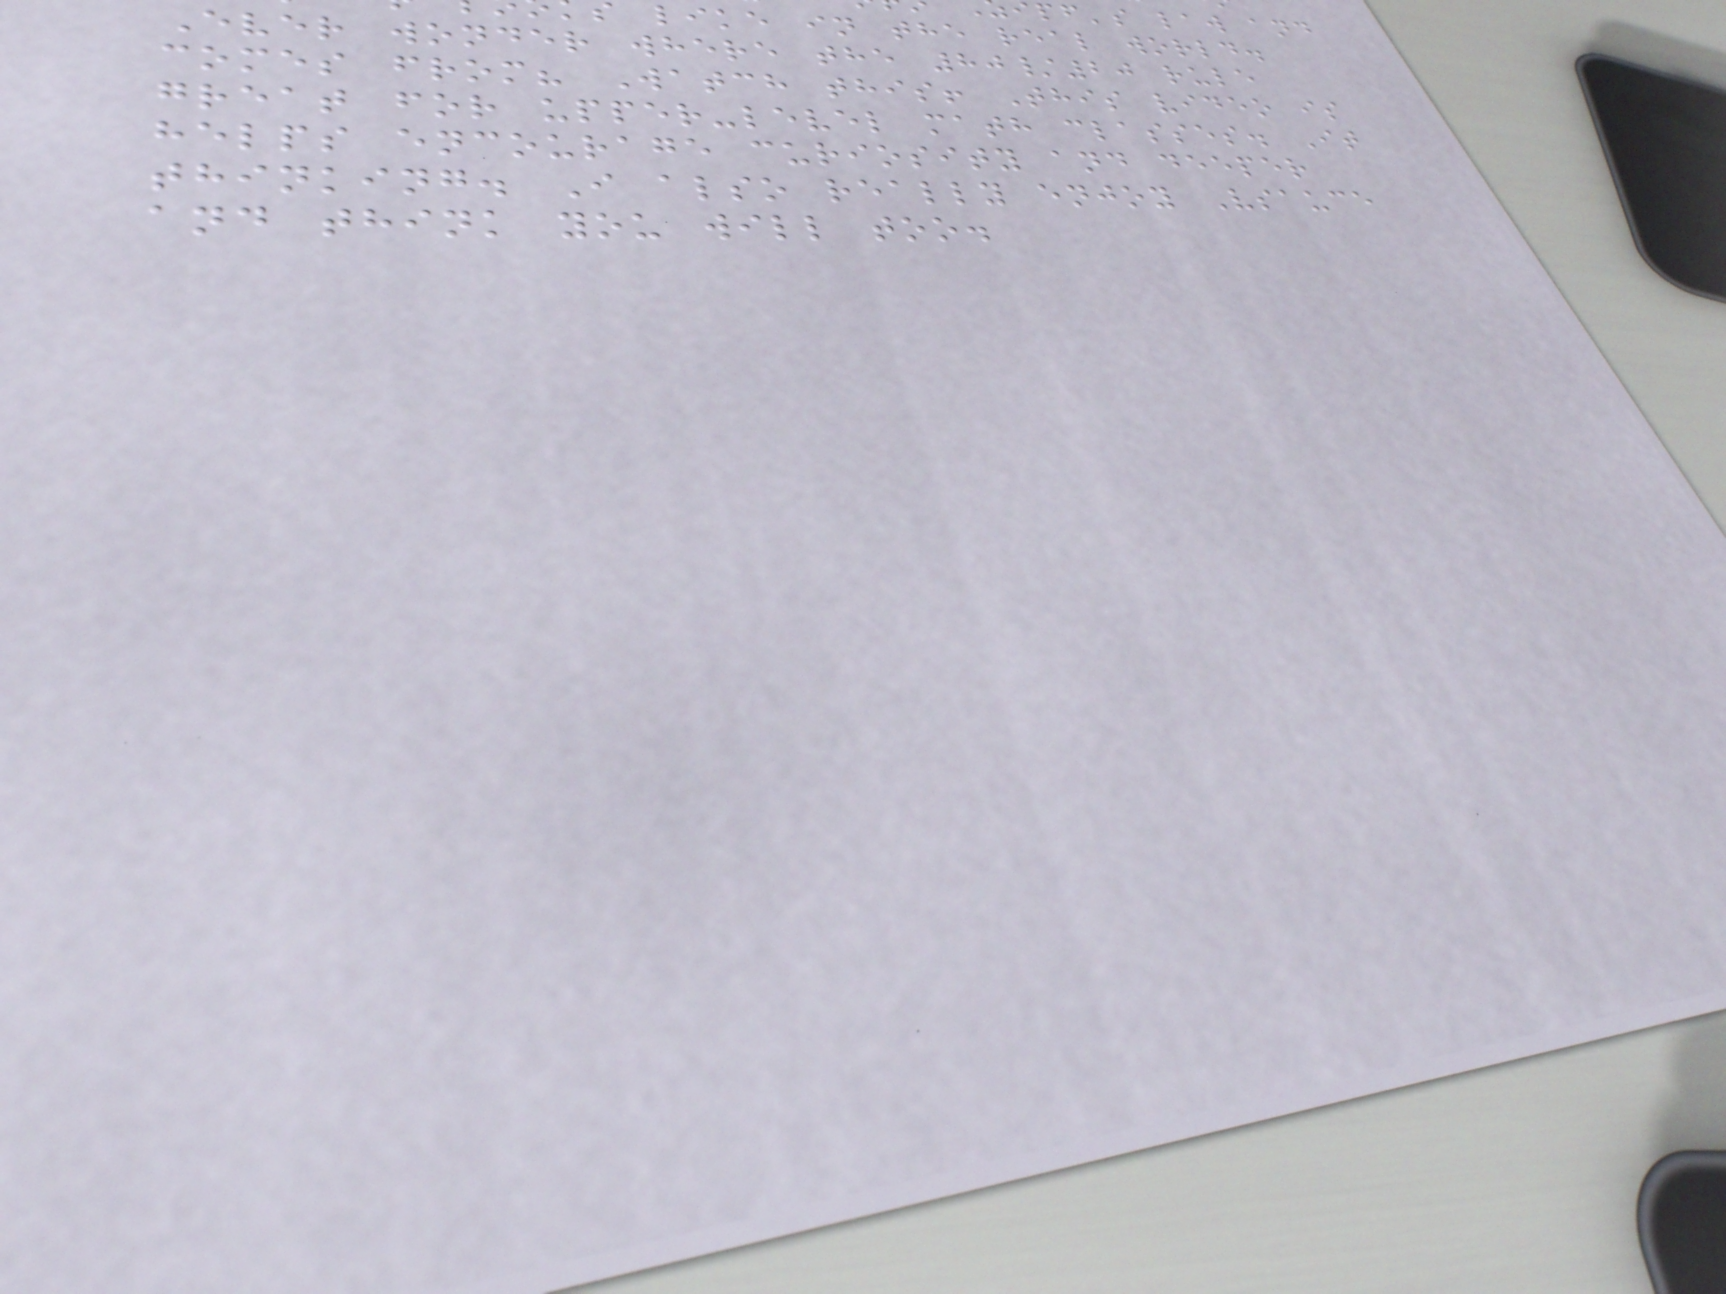pf's law and
like in the real world.
Ever wonder where the 80/20 rule
comes from? Watch this! This video is
great for upper-level math classes. It
helps encourage curiosity and deeper
thinking. I also really enjoy Vsauce
and think you will too.
